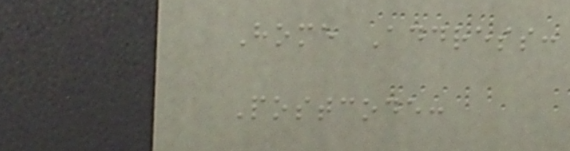Home Address:
Postcode:
